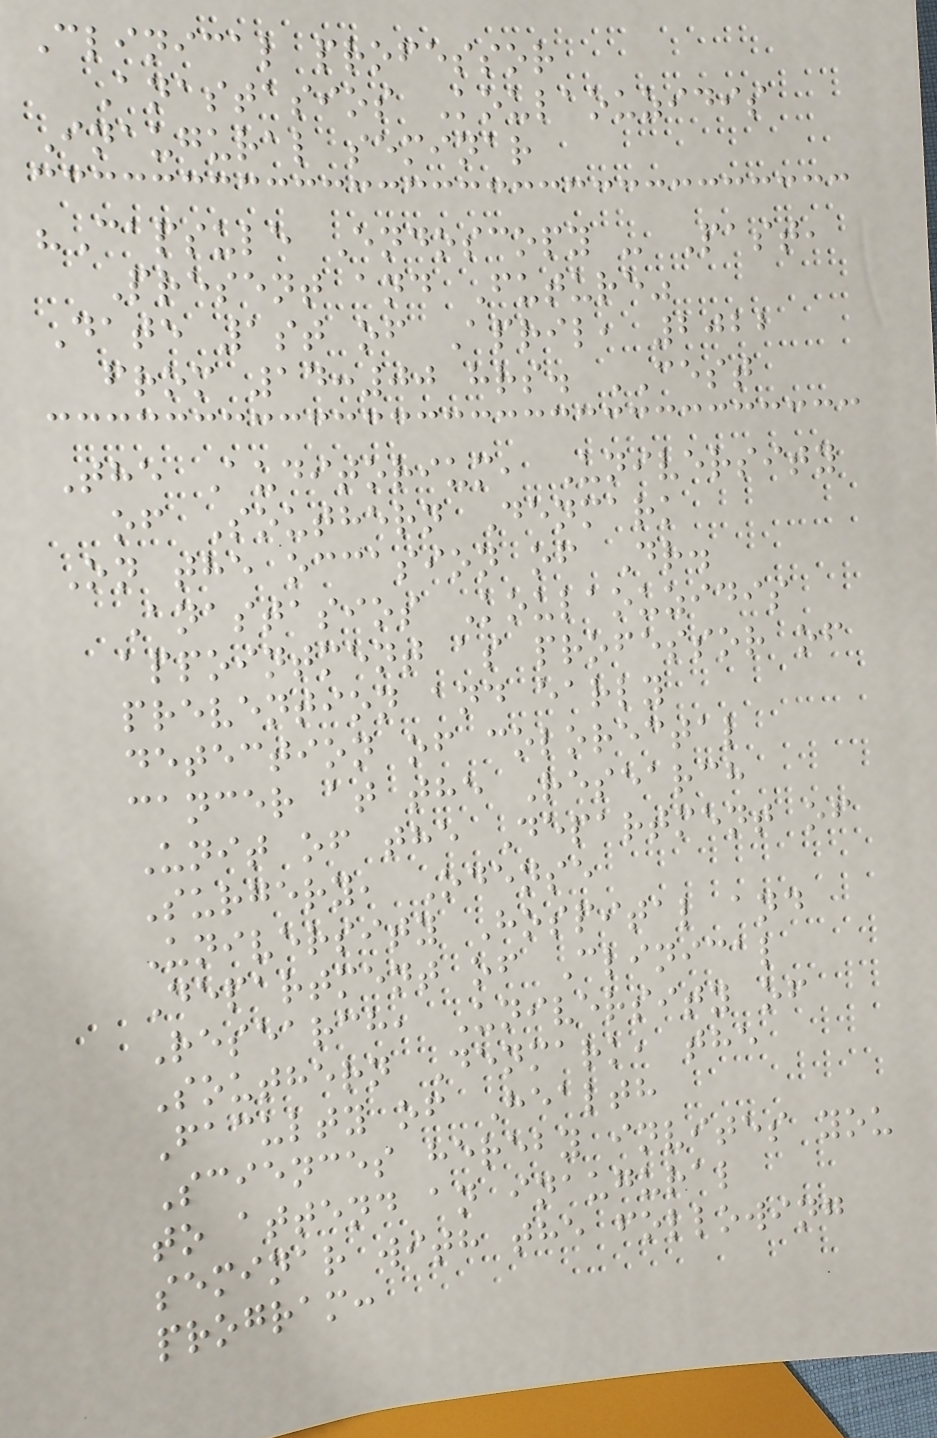Clinical professor
Anastasios Koulaouzidis
Inaugural seminar
"Capsule Endoscopy - Past,
Present and Future"
Date 1st of April, 2022
from 14:00 hrs. CEST
The Auditorium, University
of Southern Denmark
On the occasion of Dr.
Anastasios Koulaouzidis
appointment as professor of
prevention and early
detection of colorectal
cancer at the Research
Unit of the Department of
Surgery, Odense
University Hospital and
Department of Clinical
Research, University of
Southern Denmark, the
Faculty of Health
Sciences hereby invites you
to attend an inaugural
seminar with the following
program:
